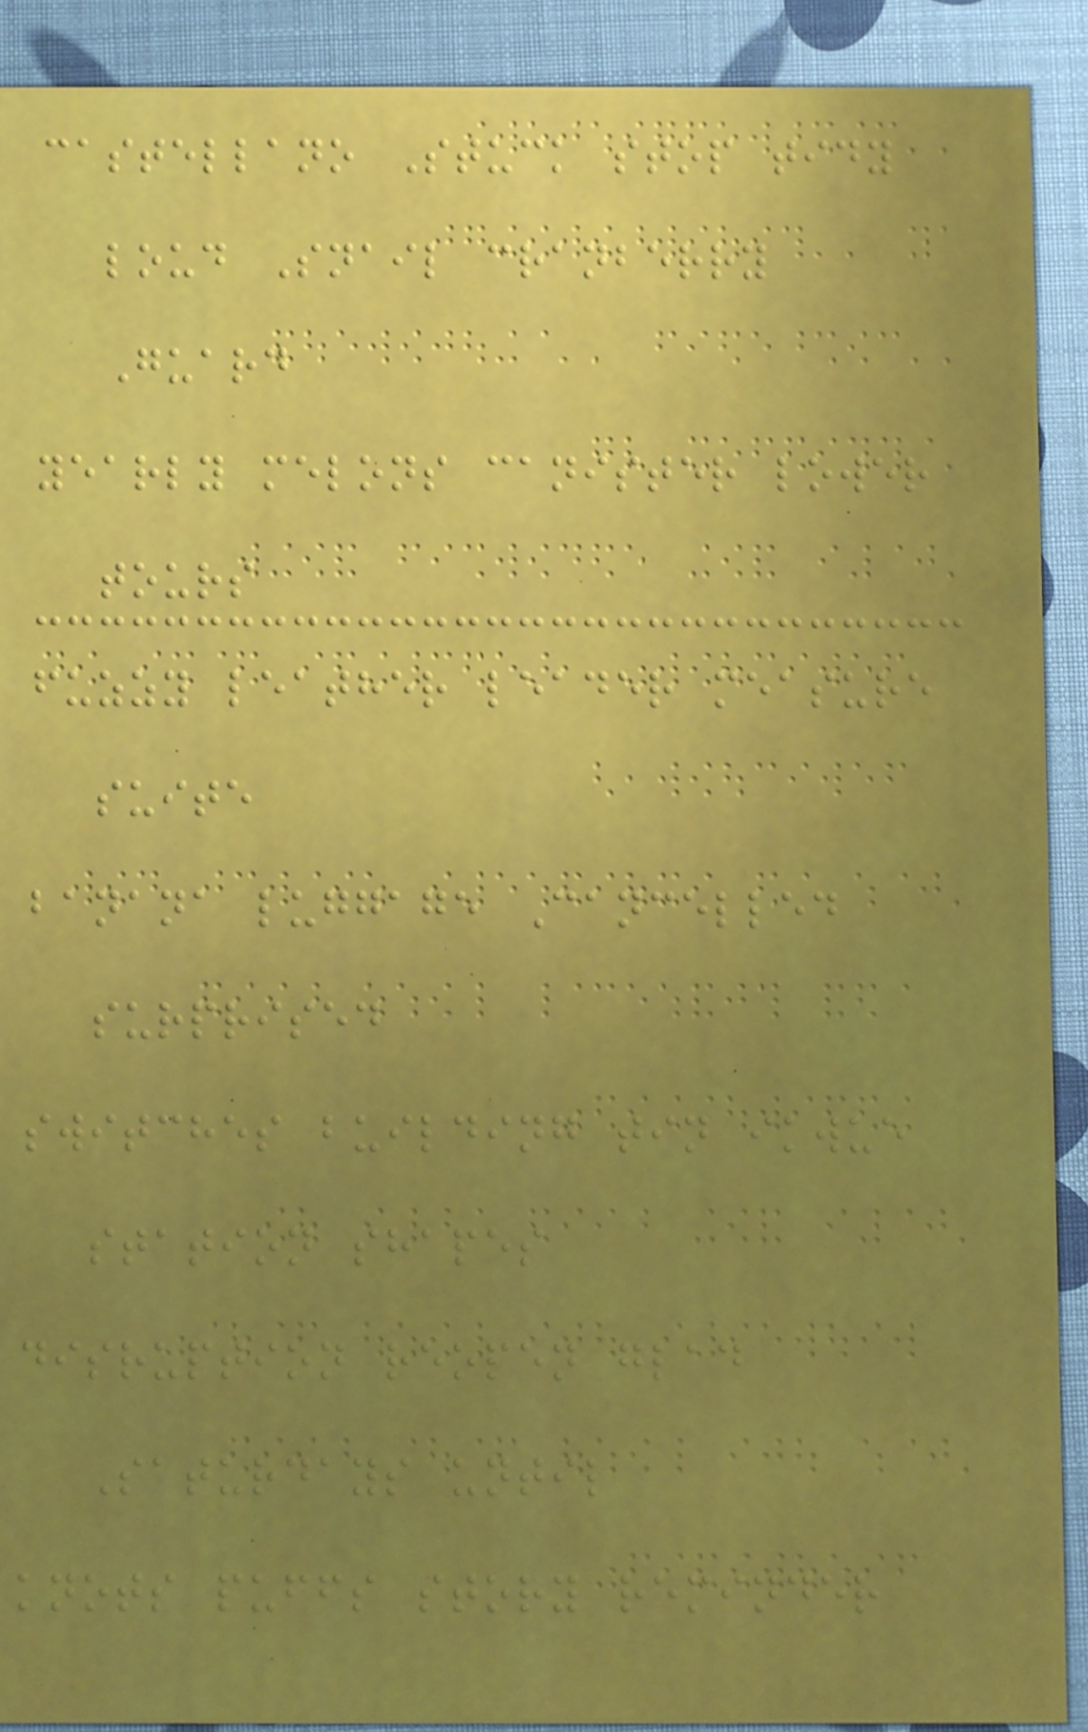castellano Stuck stop tidy
loud Snail cranberry
Guard
yearly melons canister lower
tours
fuzzy leather leader measure
suite
banana luggage Cancelled
surprised
switches building tin ikwue
station shapes
disruption reopen glad
Saturdays until
knots puffs story reminder
